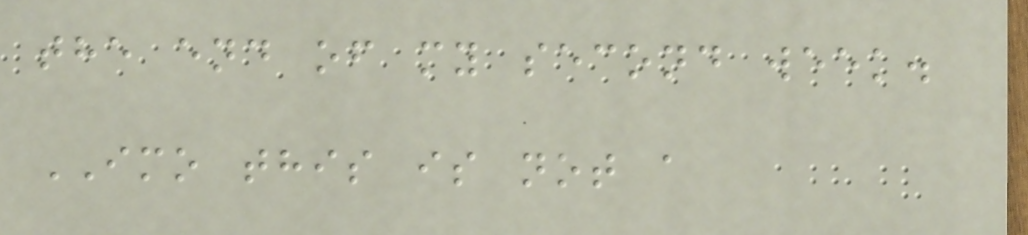the end of my second week.
IMO this is not a
